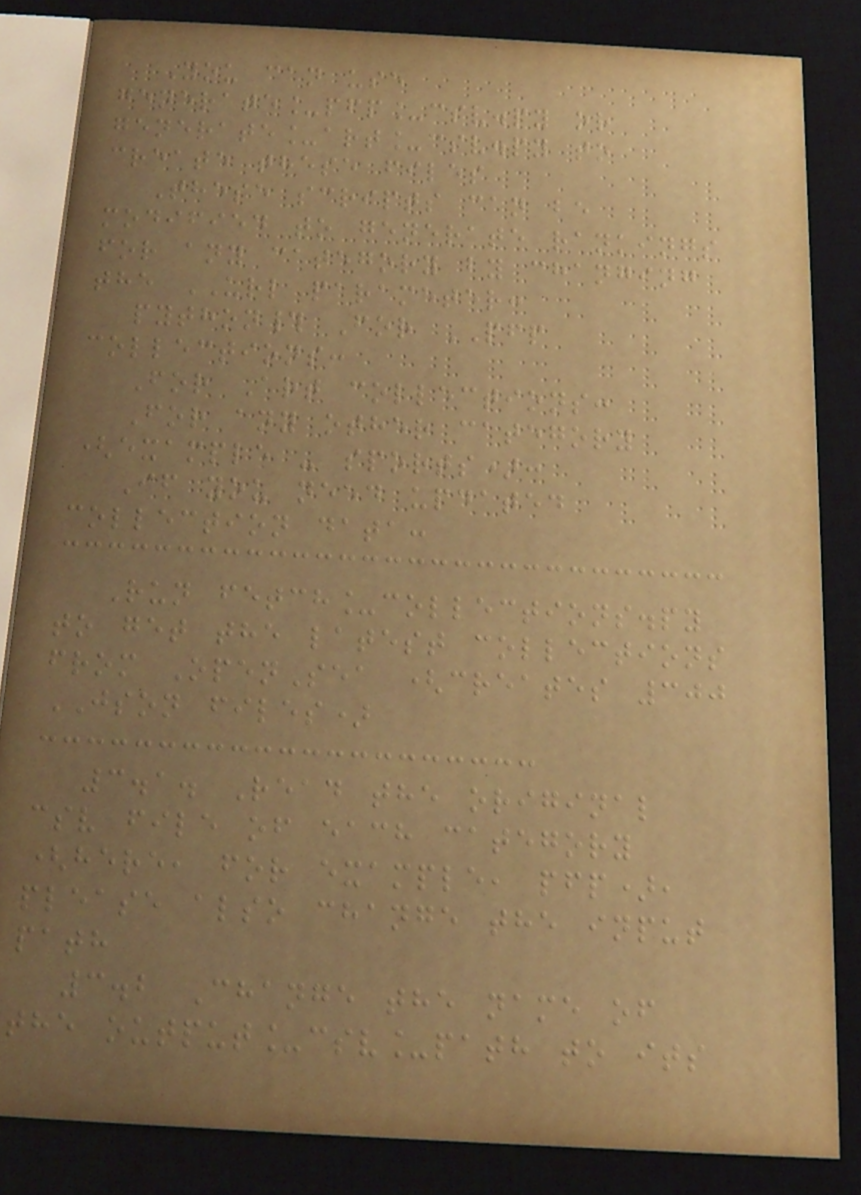You can use
generate_pfp_csv.py or
generate_art_csv.py to
create these files
These scripts can be
modified to generate rankings
for any category by changing
the URL parameter:
python# For PFP
collections:
For Art collections:
For any other category
(example - sports):
If you need updated
collection data:
Run fetch_collections.py
to get the latest collections
from OpenSea (creates 300
JSON files)
3.1. Read the original
csv file of each category
(here, for example, pfp),
please also change the input
path
3.2 Change the name of
the output_csv_path to its
